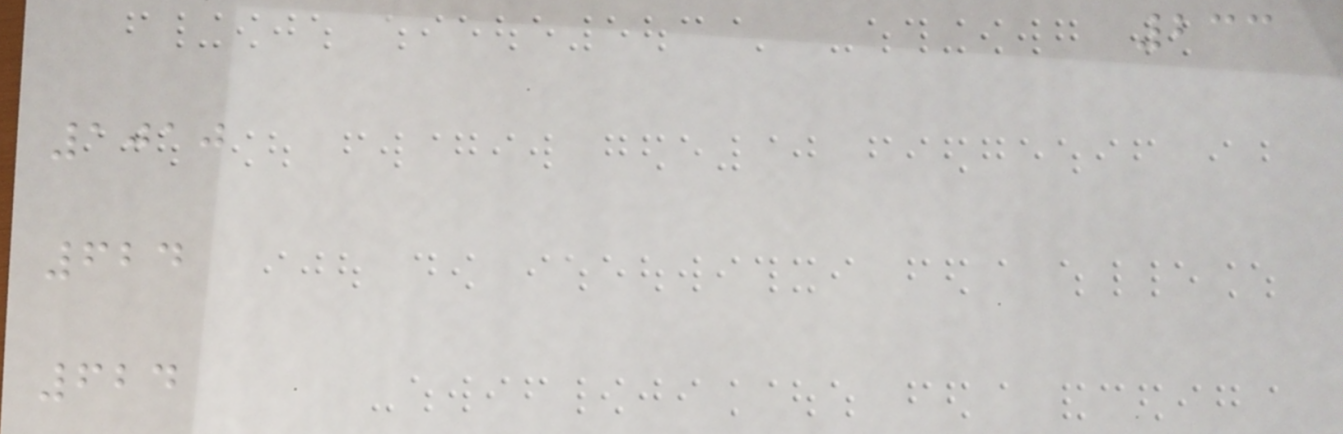233
1010
624
624
